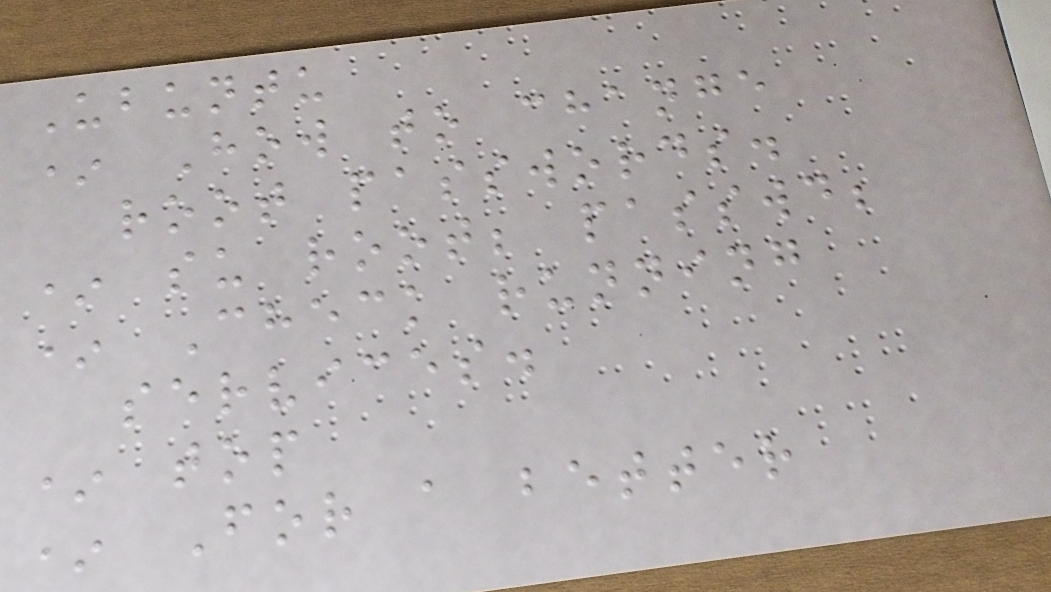Ubuntu
* How to change
root passwords.
* su root; passwd;
* Check running
services.
* top
* For a better
